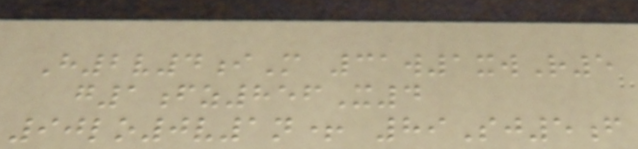H2v4iM 31w1xwR5
g1fz856X4
90lo0v1n+ 89Sj5f
